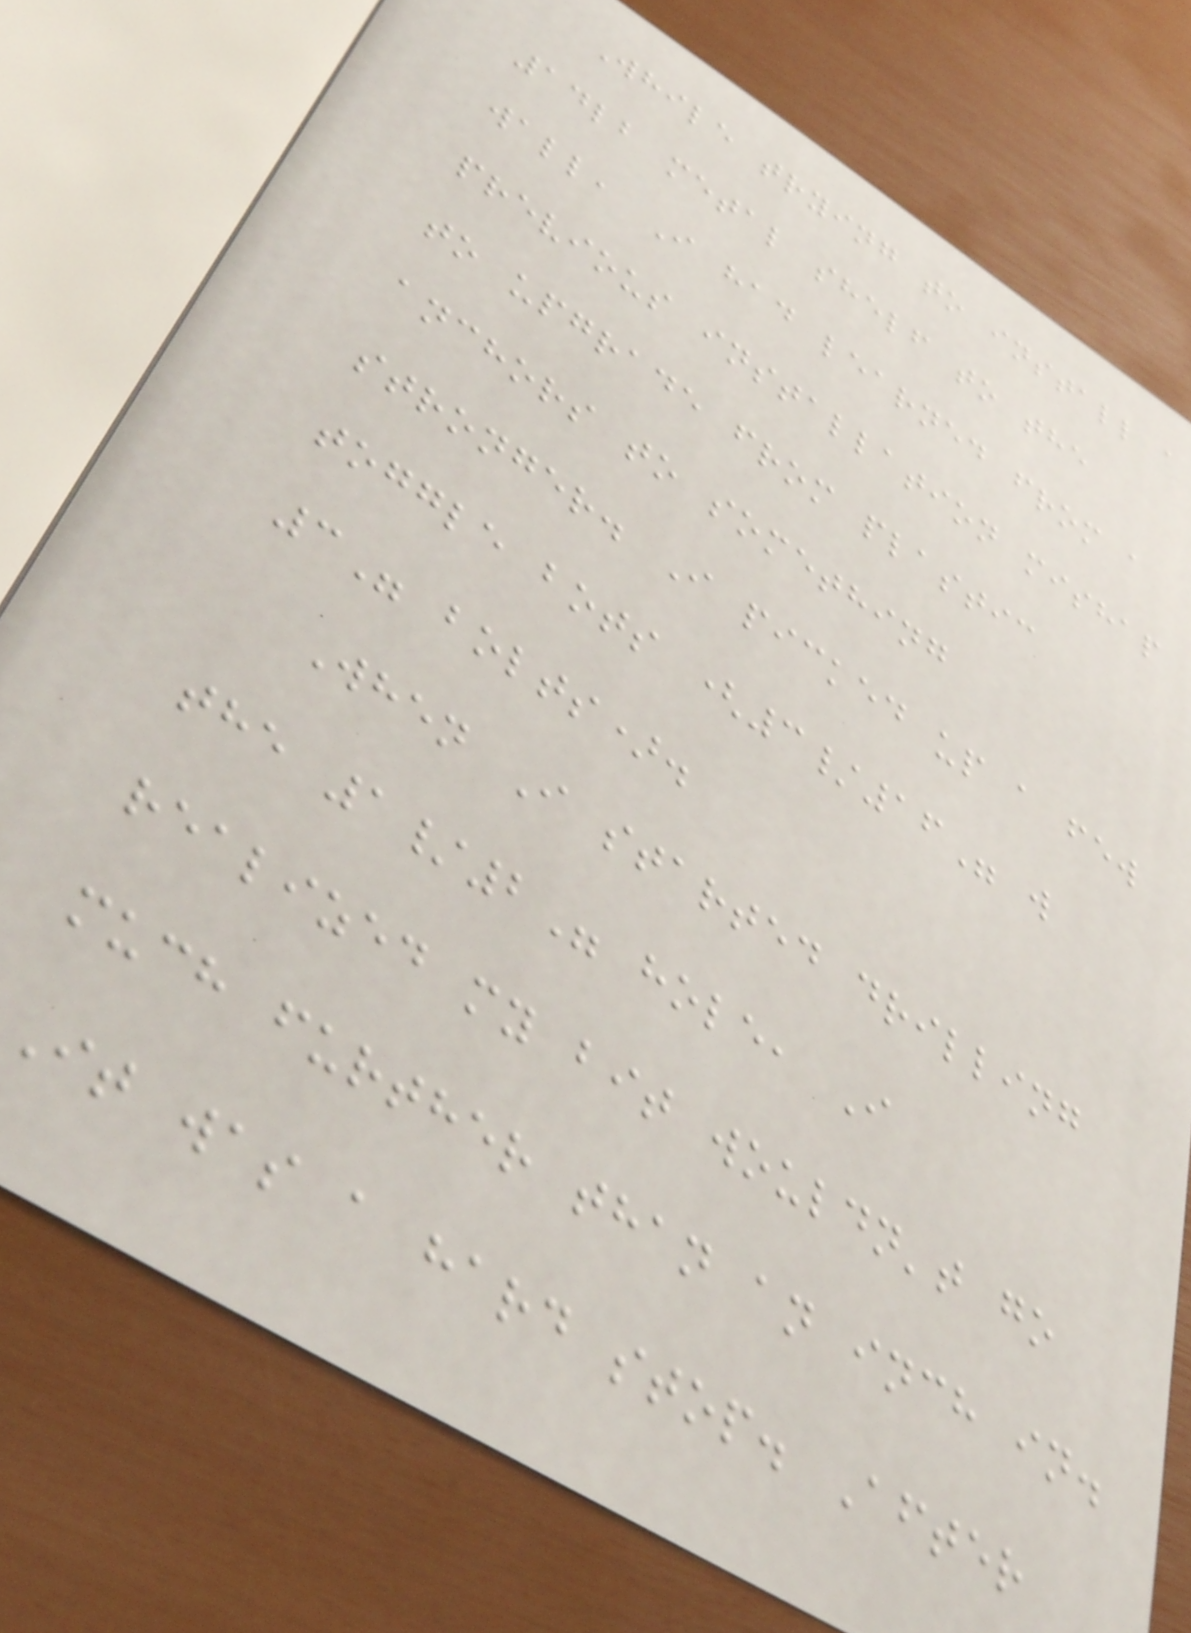While trying to install a
14lb metal shelf to the
wall, I had learned from a
previous installation mishap
to upgrade from plastic
anchors to something
stronger. I picked up a few
toggle bots (3/16" w
3" bolts).
When I started drilling
the 1/2" hole, I
realized my bit wouldn't go
much further than an inch in.
It was a hard stop. After
